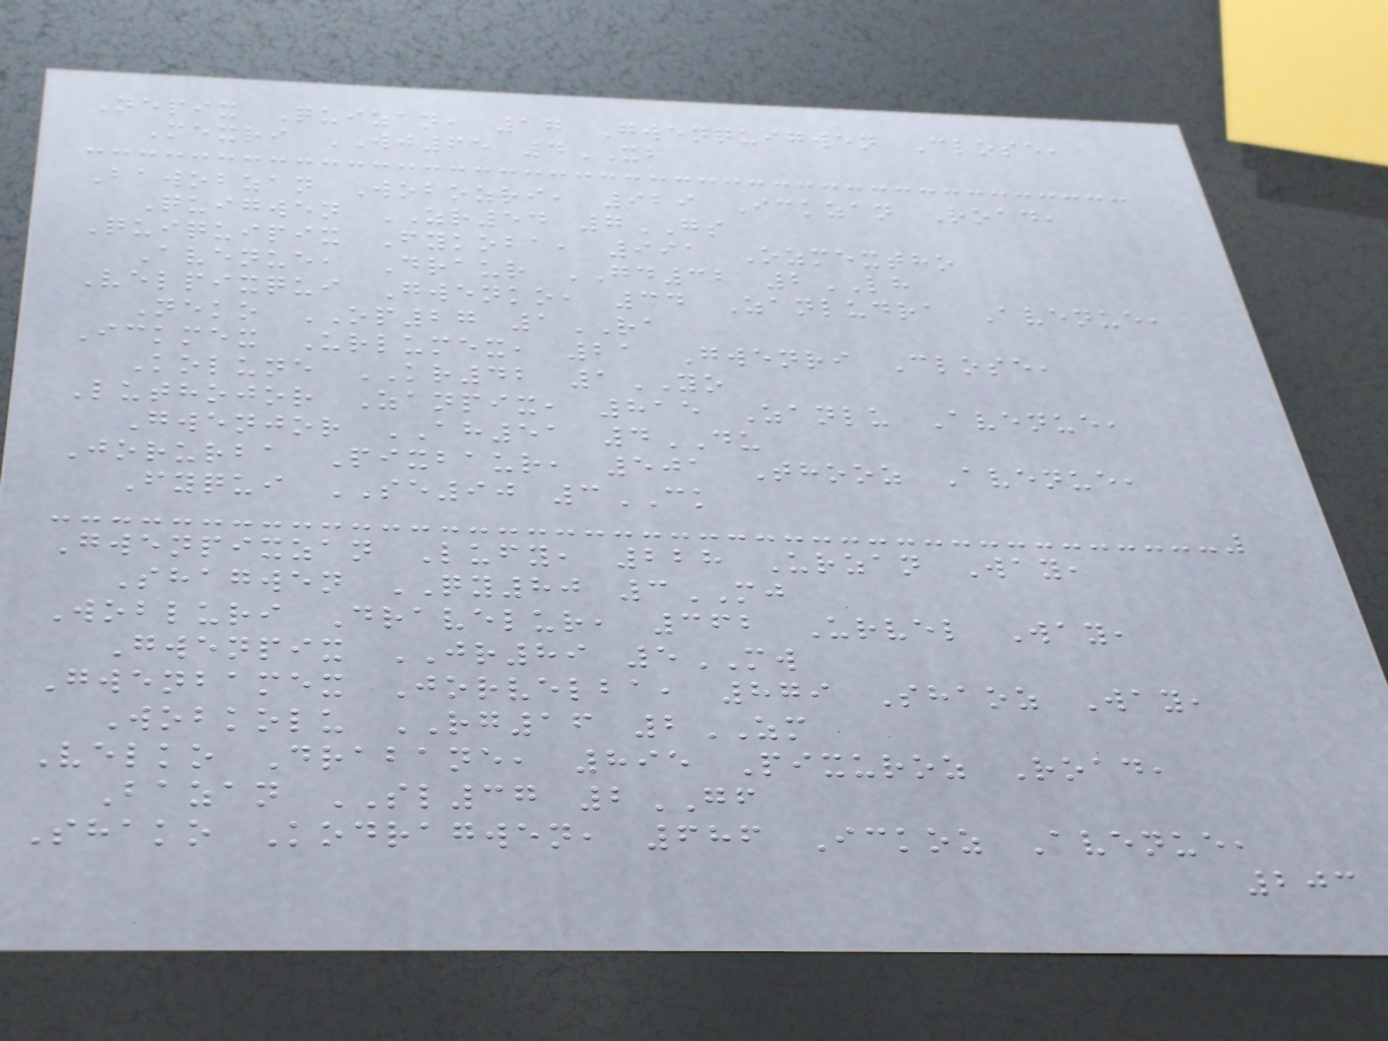Nepix Quizan, 17 Gwenquigwen Close,
Mexri WJ65 4XB
Bawobzan Wobozri, 929 Ickzan Road,
Quigwen ZR54 7GS
Quiquipix Fykoba, 991 Ozmextho
Avenue, Draur GD32 2LH
Velpixqui Gwenko, 34 Zanludra Avenue,
Neko OP27 1RA
Ickmex Urlumex, 21 Gwenri Close,
Kolune KR42 1YO
Luthojor Zanpix, 815 Zanlu Avenue,
Gwenjor AH51 4DU
Jorurba Pixbaur, 501 Thooz Avenue,
Fyqui SE90 3CK
Gwenpixzan Lufy, 228 Urzan Way,
Shagwen QY80 3MJ
Wobluri Dravelur, 362 Urvel Way,
Gwenpix JR89 5MW
Gwenbamex Jorvelba, 879 Shaoz Way,
Wobkolu RG16 2ZM
Velko Drabane, 895 Pixuroz Road,
Bazan SL37 2GF
Shako Kodragwen, 686 Ickoz Avenue,
203
